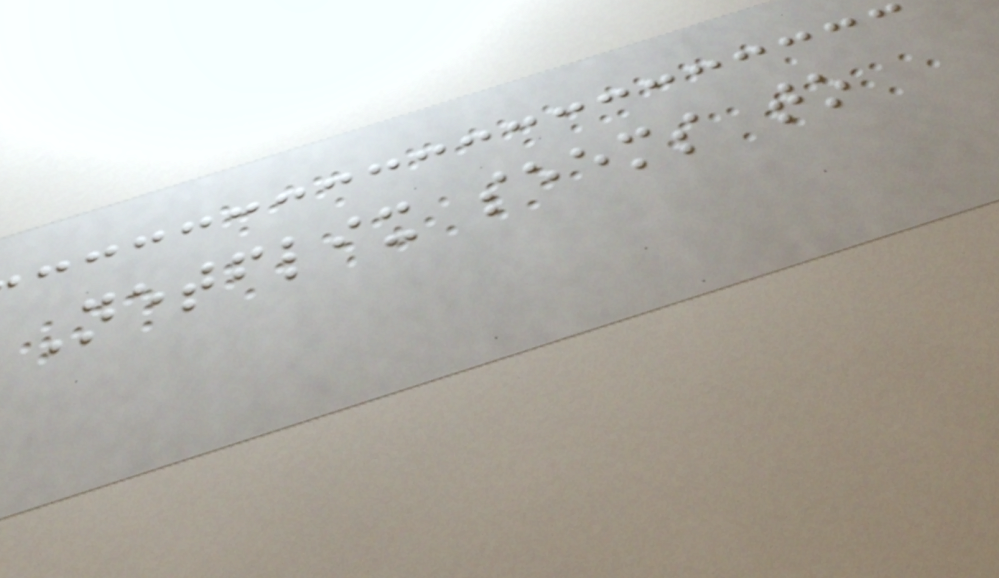Netflix seems to
